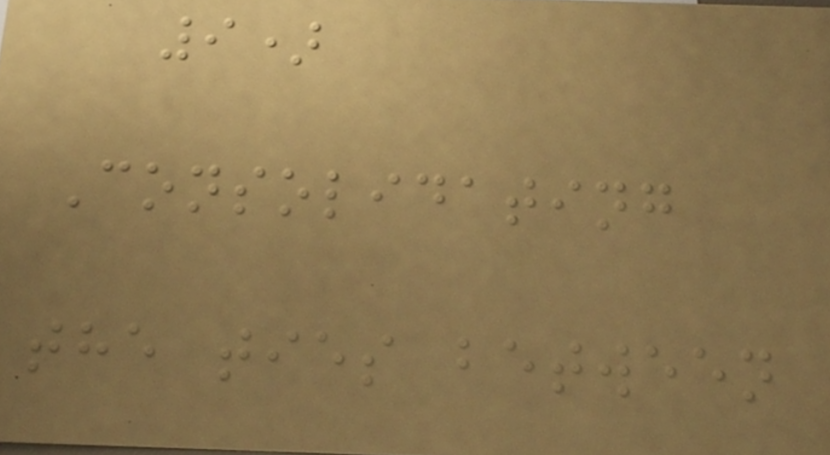9)
Consolidating
the ties between
